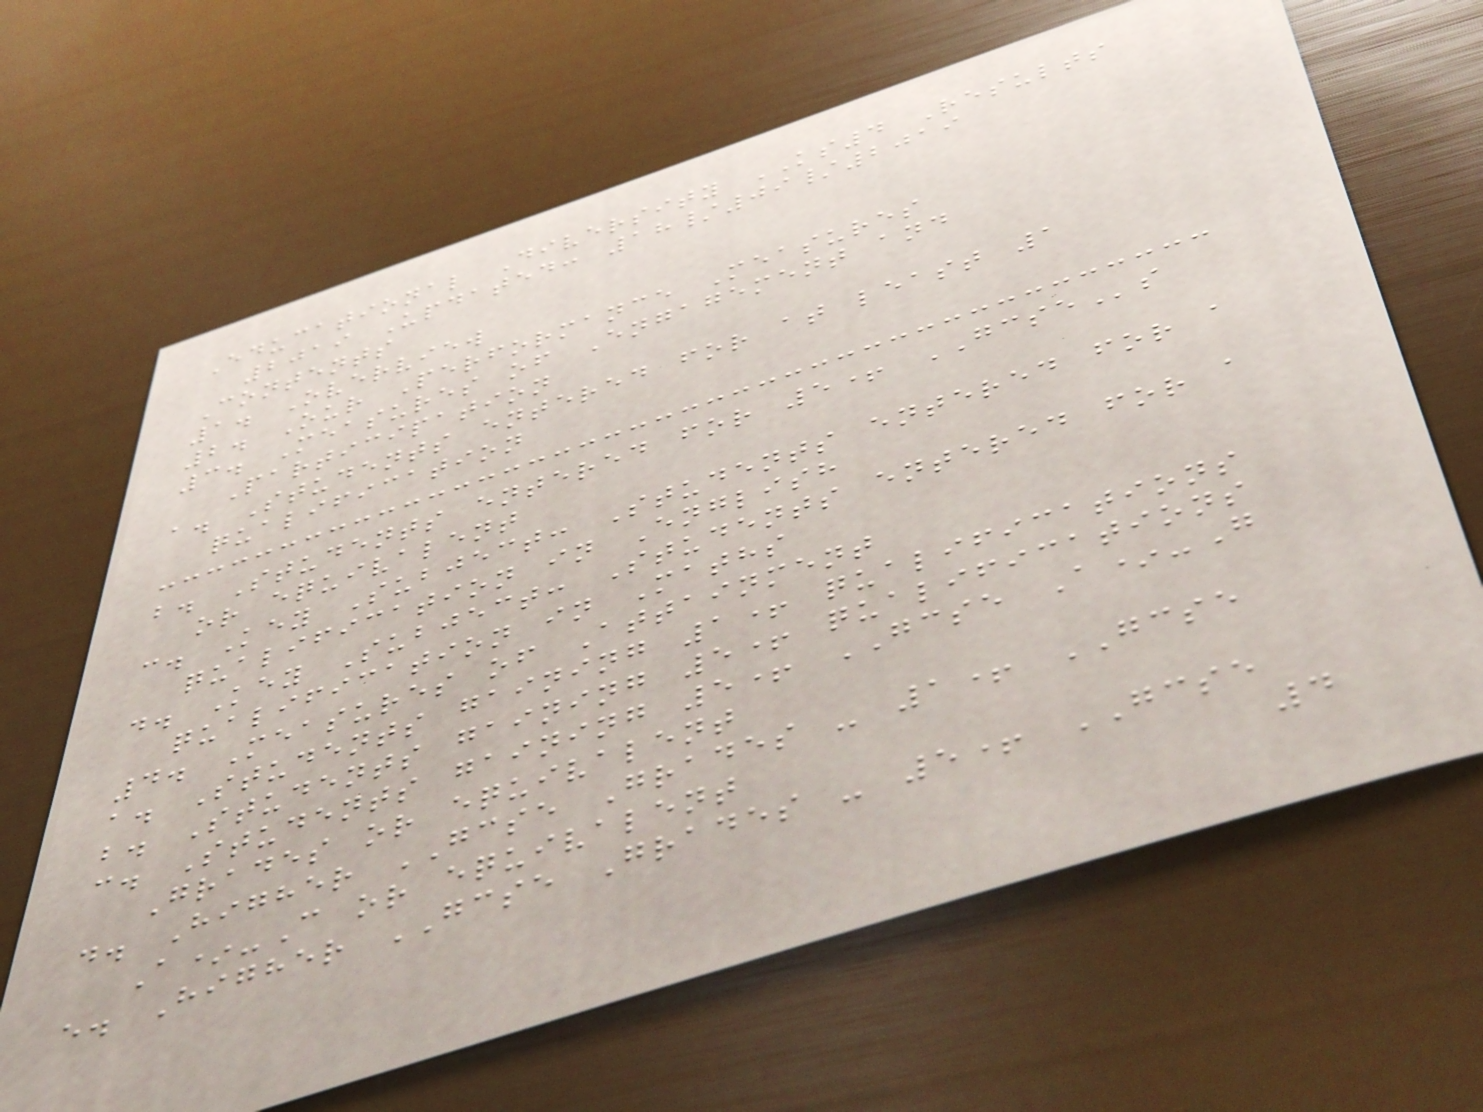Educational Diversity KS4 Results
2019 Updated: 18/09/2019
Contents
1. Overview
2. Our Performance Measures
3. Measures of Engagement and
Participation
a. Students entered for at least 1
qualification
b. Students entered for 5+ GCSEs
or equivalent
c. Key Subject: Students entered for a
qualification in English
d. Key Subject: Students entered for a
qualification in Maths
4. Measures of Attainment
a. Students gaining 1+ qualifications
b. Students gaining 5+ qualifications
c. Students gaining 5+ GCSE A*-G
Grades or equivalent
d. Higher GCSE Grades - 1+ GCSE
A*-C or equivalent
e. Higher GCSE Grades - 5+ GCSE
4
